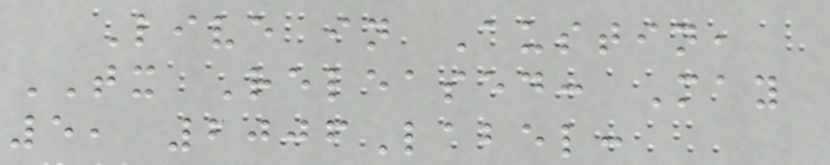Live in Austin,
TX Released: May
5, 2006Label:
